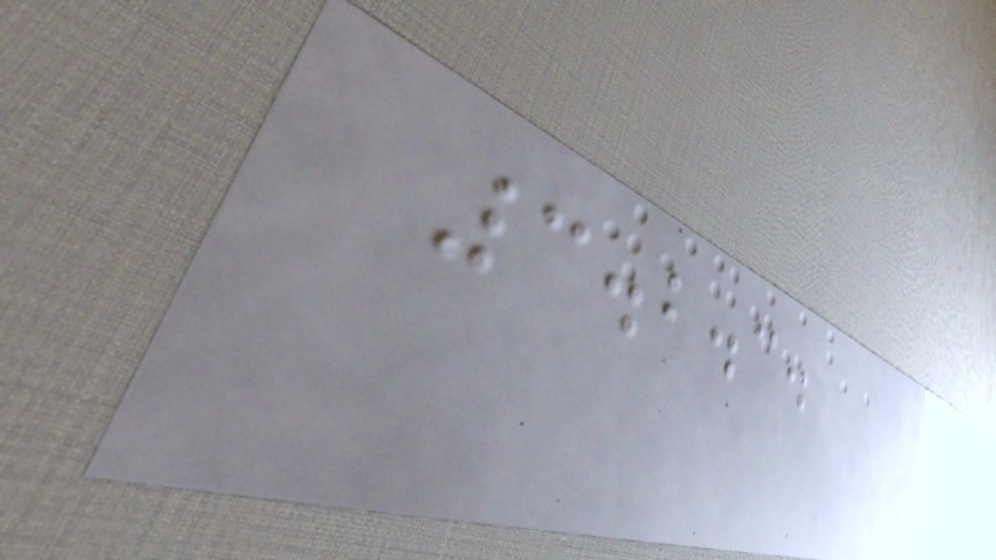3.2.3.
